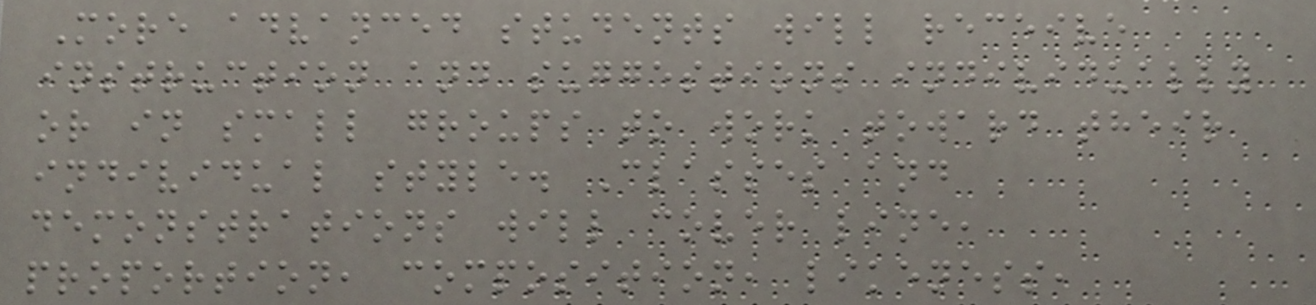More advanced students will receive
instruction and suggestions individually
or in small groups to work toward their
individual style. Classes and
demonstrations will cover line,
proportion, composition, likeness,
